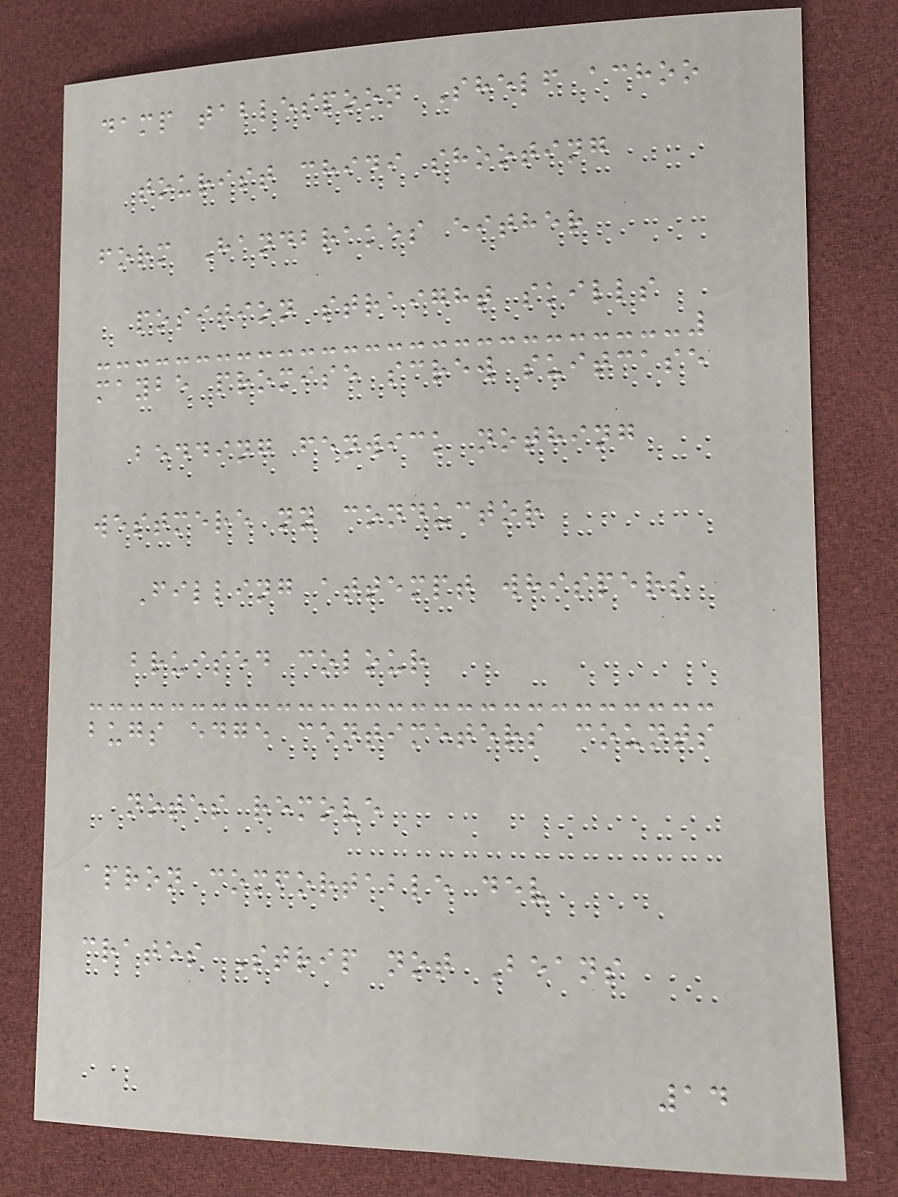damp tablespoon Shelf achoo
tourist chidi shooting
form Handbrakes either
position straight skills
maybe promise screw suitcase
bedding fenwick nothing
westmere ny conductor
Filling attempt whispers
bruised colour
bugs edge centimeters counts
notes remove
apron comfortable dev
crates Strip not Beans
14
